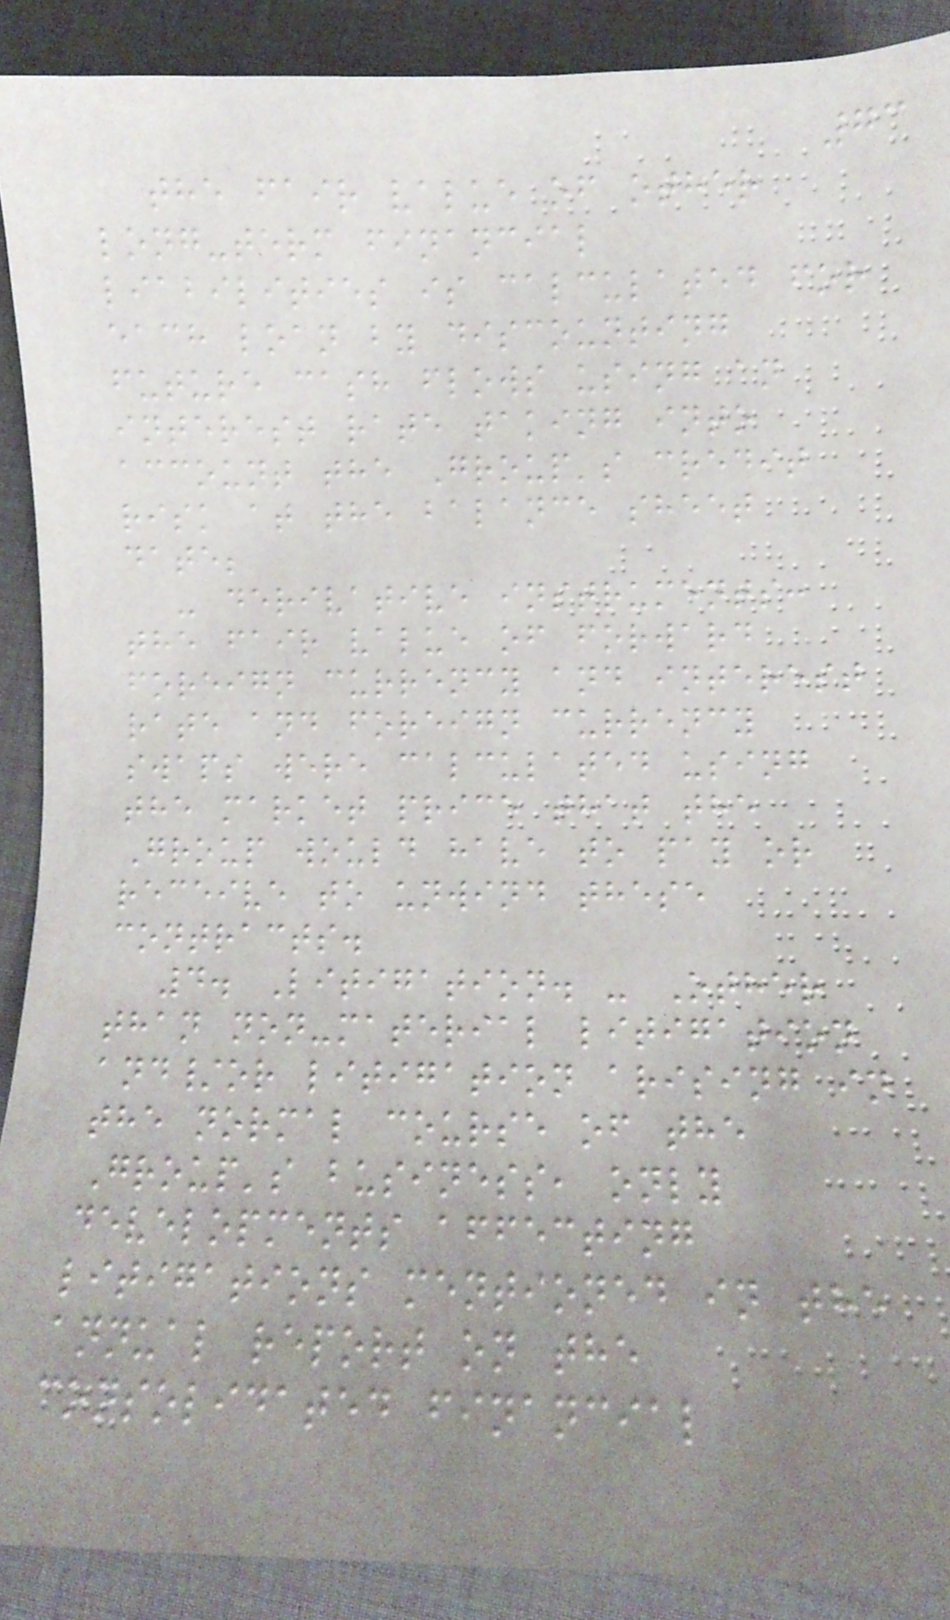73
the fair value of other
long-term financial
liabilities is calculated for
each loan by discounting
future cash flows using an
interest rate taking into
account the Group's credit
risk at the balance sheet
date;
- derivative instruments:
the fair value of forward
foreign currency and interest
rate and foreign currency
swaps were calculated using
the market price that the
Group would have to pay or
receive to unwind these
contracts.
4. Litigation. - Other
than non-material litigation
and/or litigation arising in
the normal course of the
Group's business, only
developments affecting
litigations mentioned in the
annual report on the
consolidated financial
